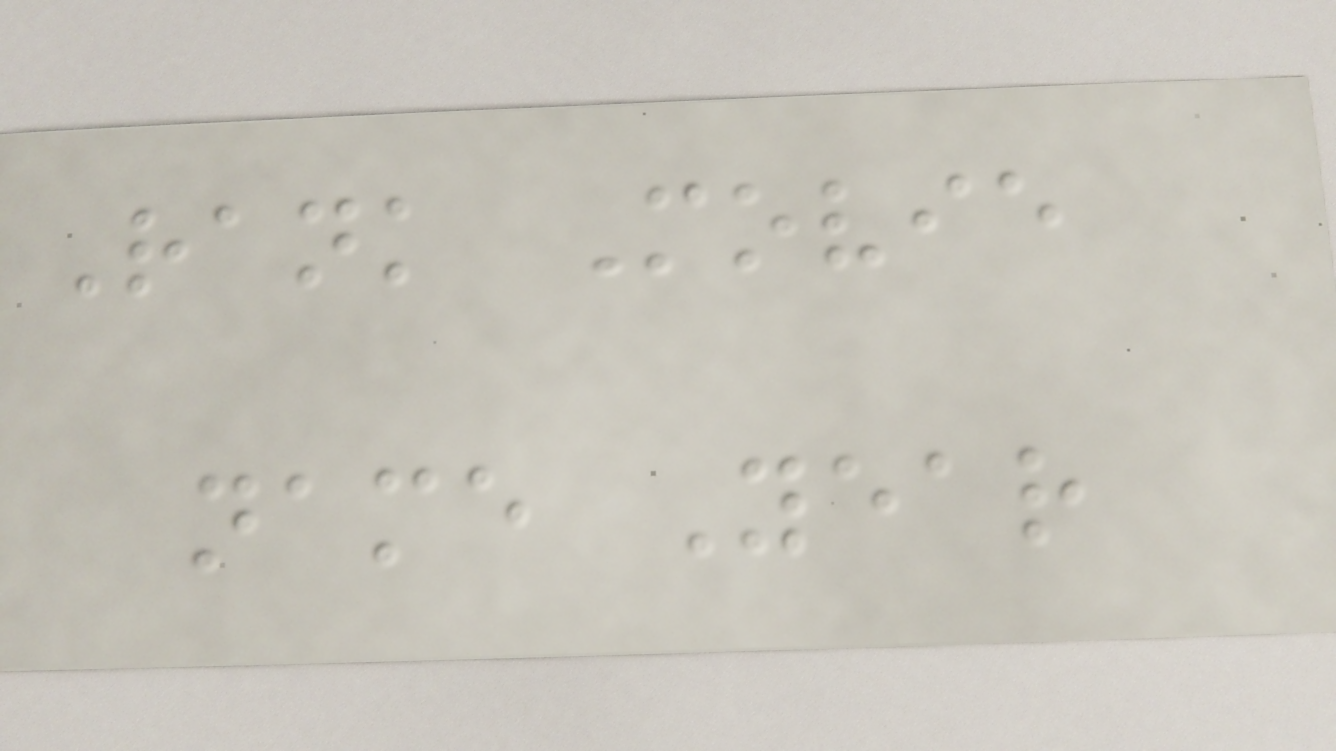Rank Movie
name Year
